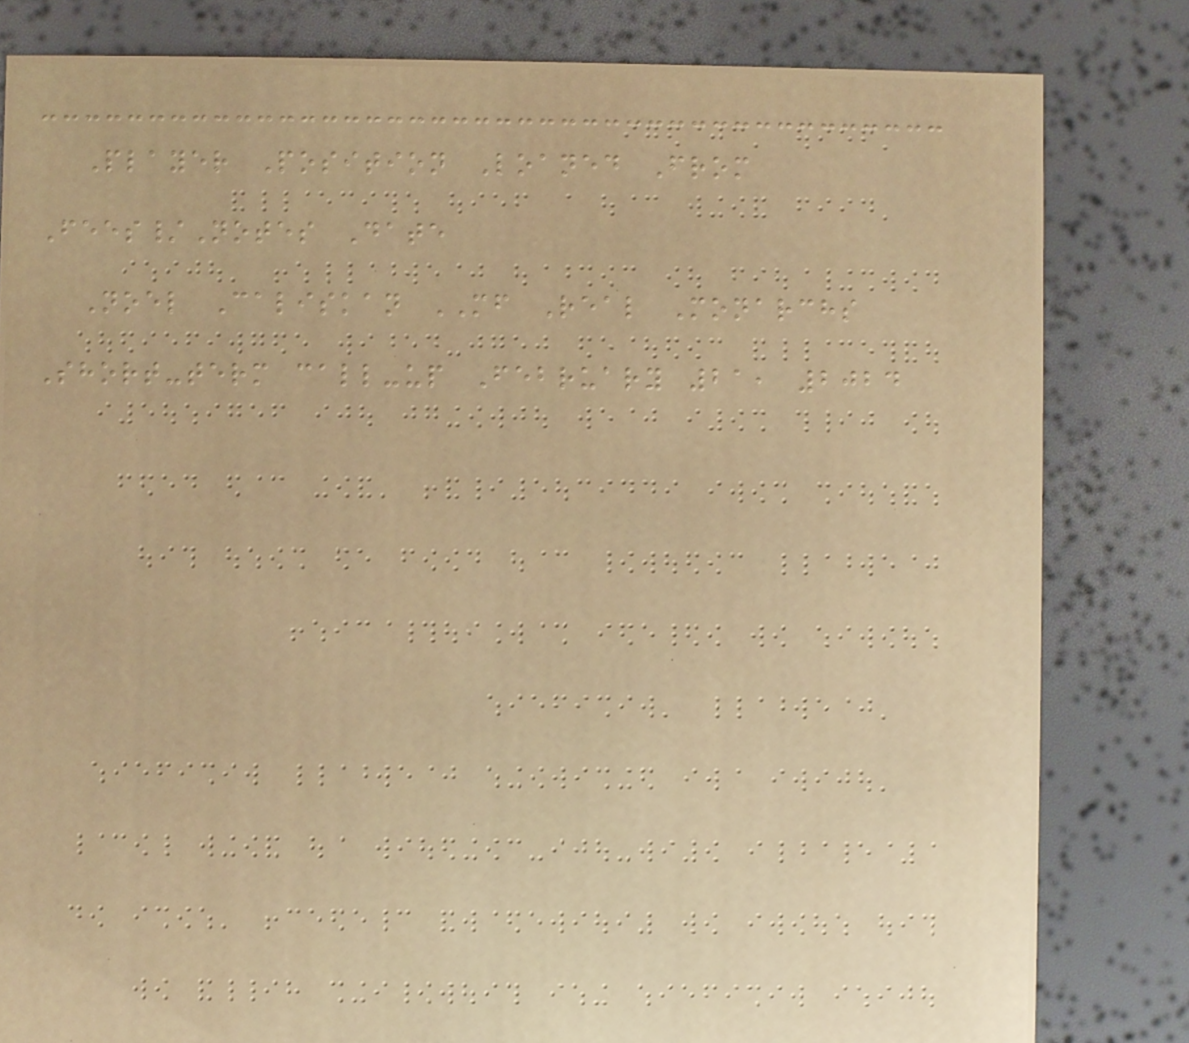Player Position Loaned From
Fees/Notes Date
Noel Caliskan MF Real Monarchs
Short-term call-up February 21, 2024
